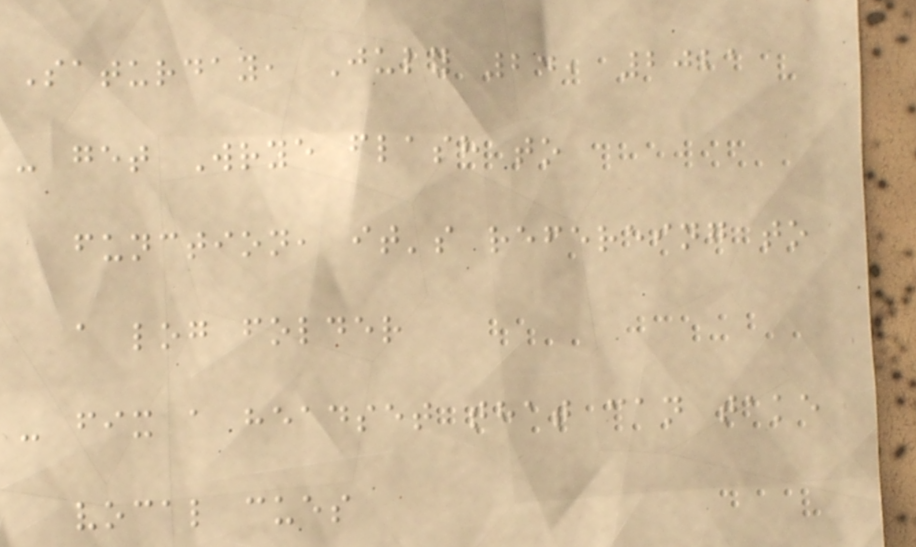Saturday, July 24, 2021
- get Wrye flash to
function, it's refereing to
a log folder
- fix a headset that can take
vocal cues
